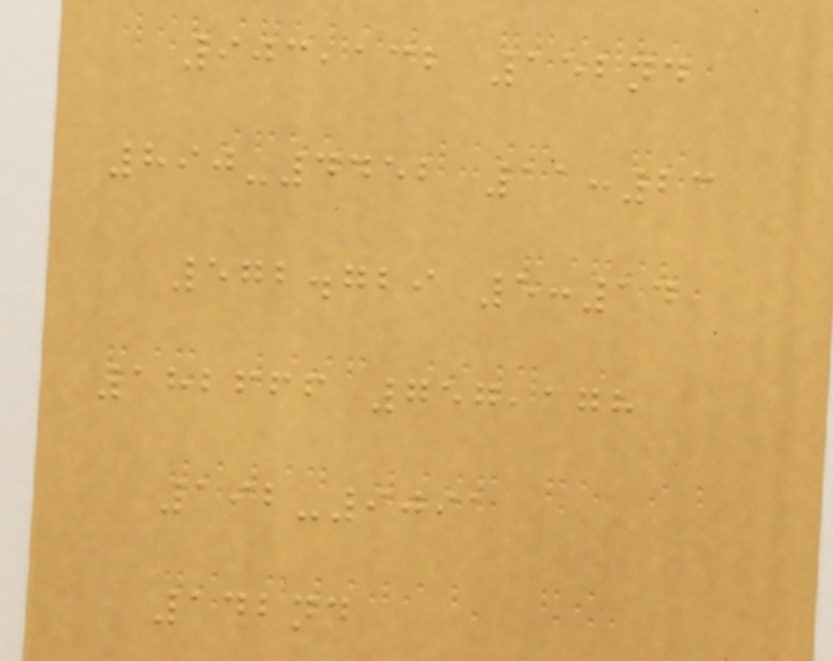903,132 152nd
890-4452 11:23
572.729 5:14
182666 757,178
192-9091
142nd
